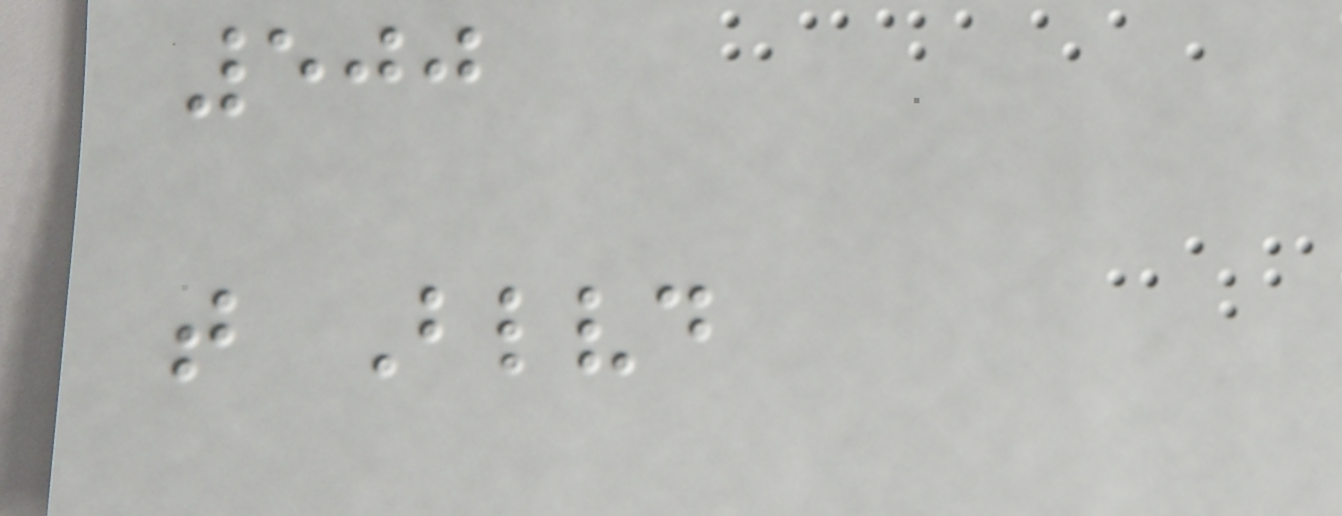500
t Blvd
